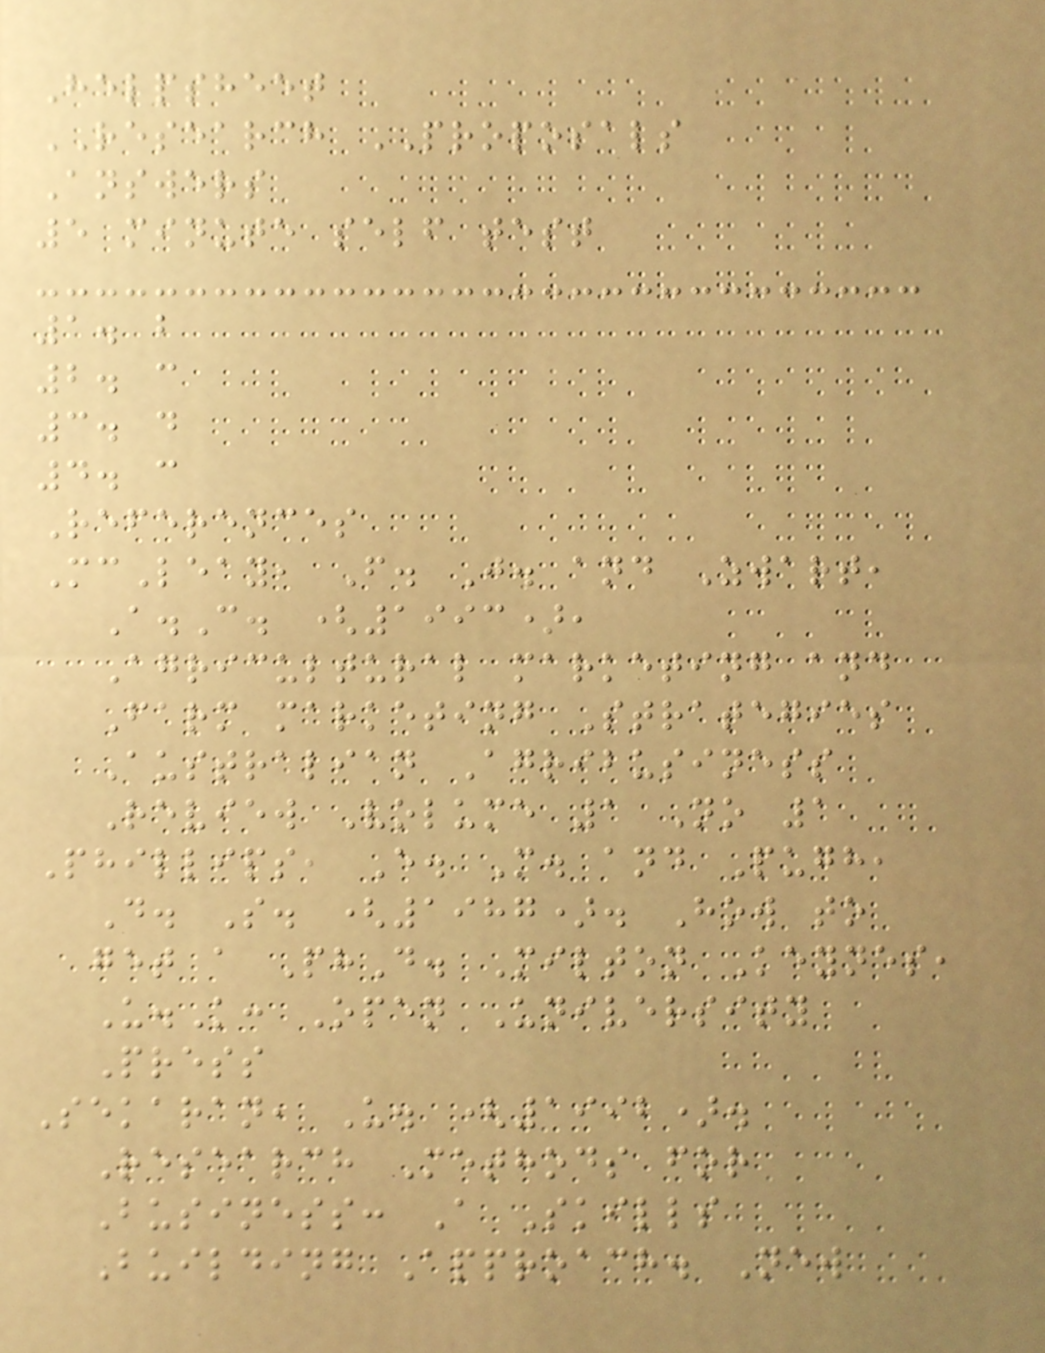Helpsheet
RESEARCH PROPOSALS
Answers
5 minute self test
1. b
2. c
3. d
4. c
References
McLeay, F. J. and Zwart,
A.C. (1993),
Agricultural marketing and
Farm marketing Strategies
Australian Agribusiness
Review Volume 1 No 1
Phillips, E. M. and Pugh,
D. S. (1987). How to
get a PhD. Milton Keynes,
U.K: Open University
Press
Sekaran, U. (1992).
Research Methods for
Business: A Skills
Building Approach. New
